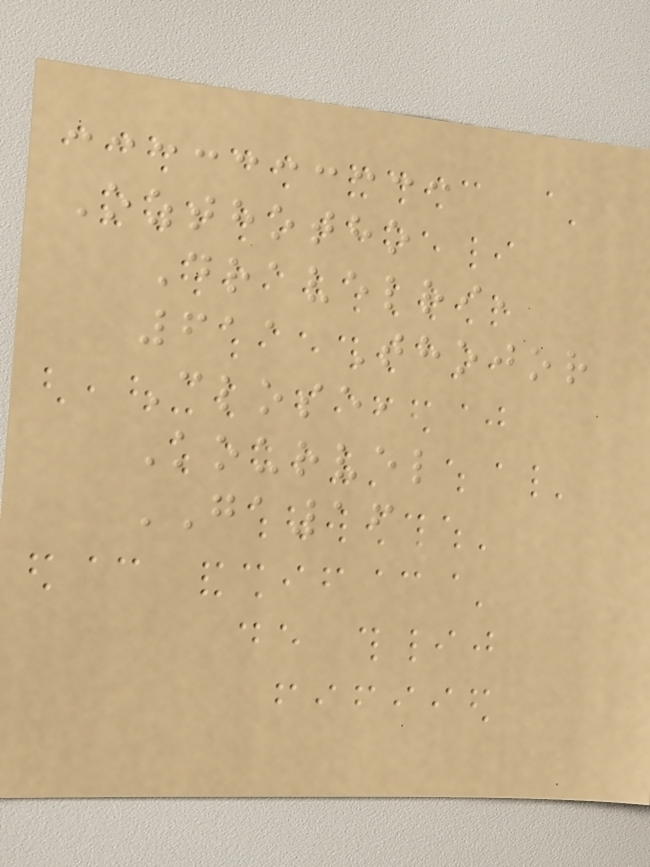Ozthotho
Dravelri,
611 Thojor
Close,
Kourvel
GA16
